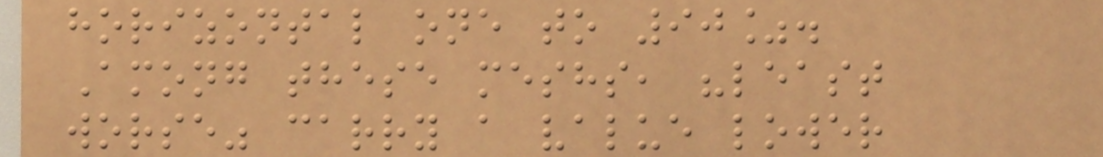horizontal one to 90%.
Among these meshs, "least
worse" carry a value lower
